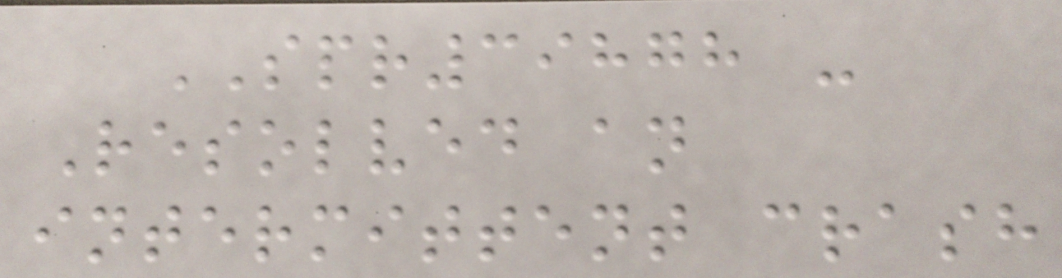SPR39878 -
Resolved an
intermittent crash
